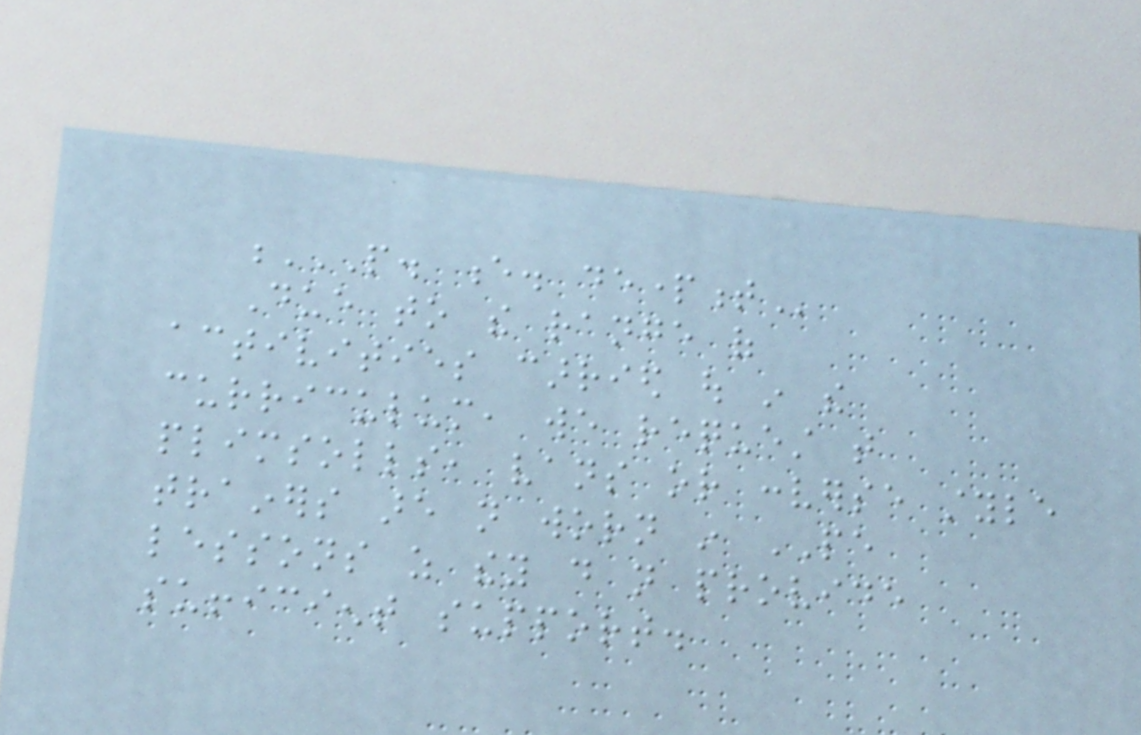P. E. DEPARTMENT
Due to the range of
activities carried out in the
curriculum, we request that
plimsolls, vans or converse style
trainers are not worn in PE
lessons as they do not provide
sufficient support.
